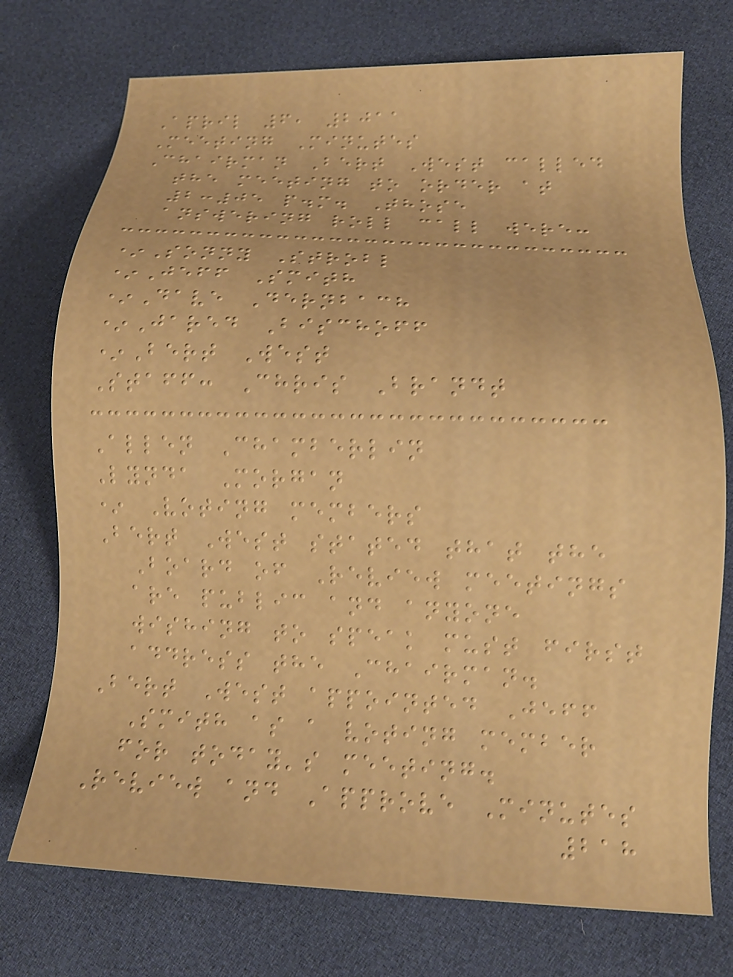April 6, 2011
Meeting Minutes
Chairman Bert West called
the meeting to order at
2:05 p.m. Those
answering roll call were:
*Sonny Strobl
*Jeff Smith
*Dave Dernbach
*Jared Bischoff
*Bert West
Staff: Chris Brandt
Allen Chamberlin
Lynda Morgan
* Voting members
Bert West stated that the
Board of Review meetings
are public and anyone
wishing to speak must first
address the Chairman.
Bert West appointed Jeff
Smith as a voting member
for today's meeting.
Review and Approve Minutes
218
